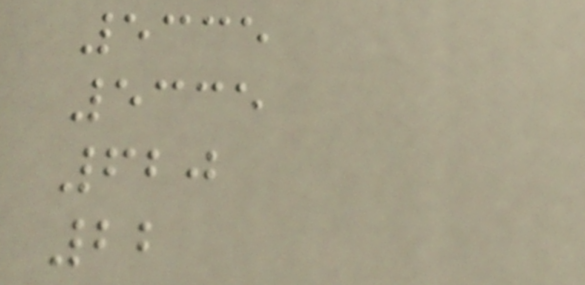5335
5335
620
22
